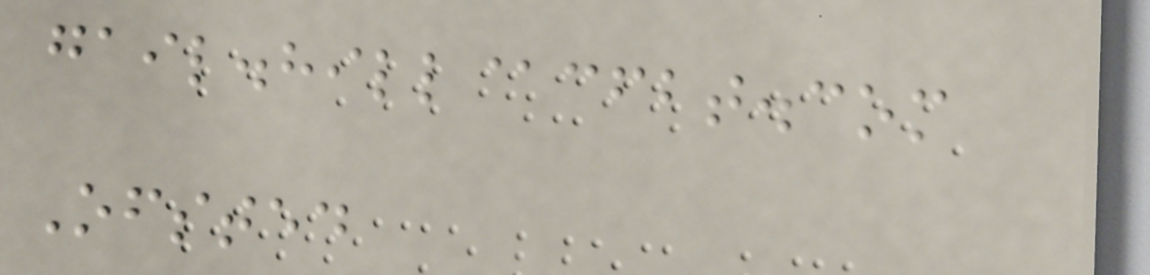gail.hill@cfbt.com
Ofsted
